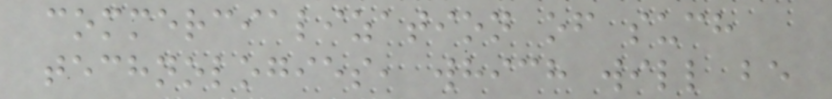commercialization of such
technologies, which will be
